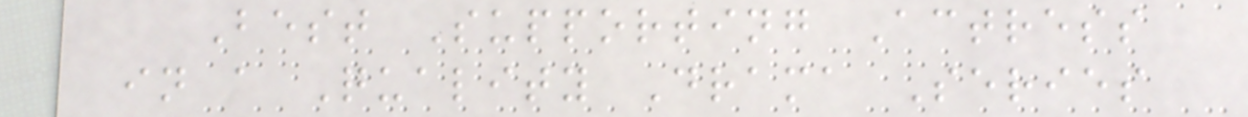Best Supporting Actress
in a Quality Drama Series
